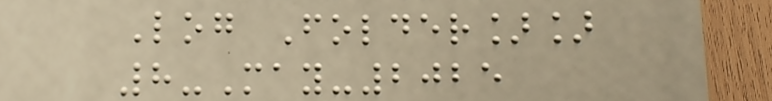Log Folder]]
8-May-2025
